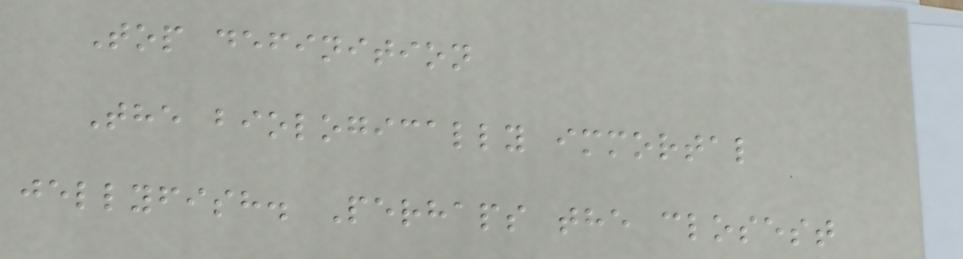Top definition
The biologically immortal
jellyfish. Perhaps the closest
